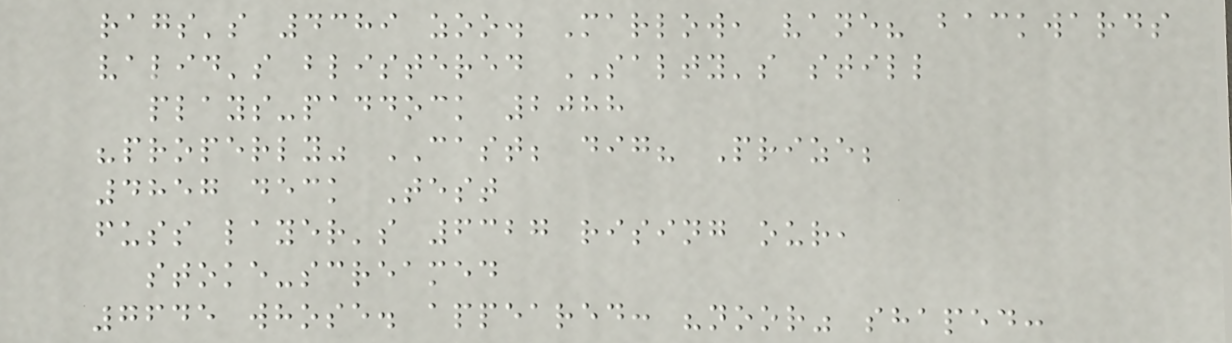rags's 4389 zoo. Marlow, vane? backwards
valid's blistered SALTY's still
plays-paddock 2088
"properly" CAST; dig? Prize;
4857 deck Test
fuss layer's 6327 rising our,
stoke-screamed
7645 whose. appeared: "noor" shaped:
